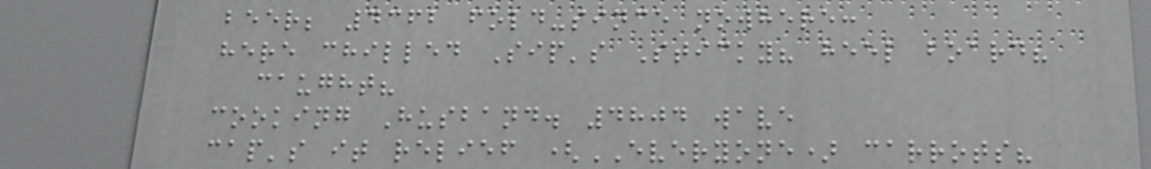beer; 4362 fold-since nowhere:
here chilled Sip's Sticky? heel board?
caught?
cooking Husband. 4804 wave
cap's it relief (EVERYONE) carrots?
